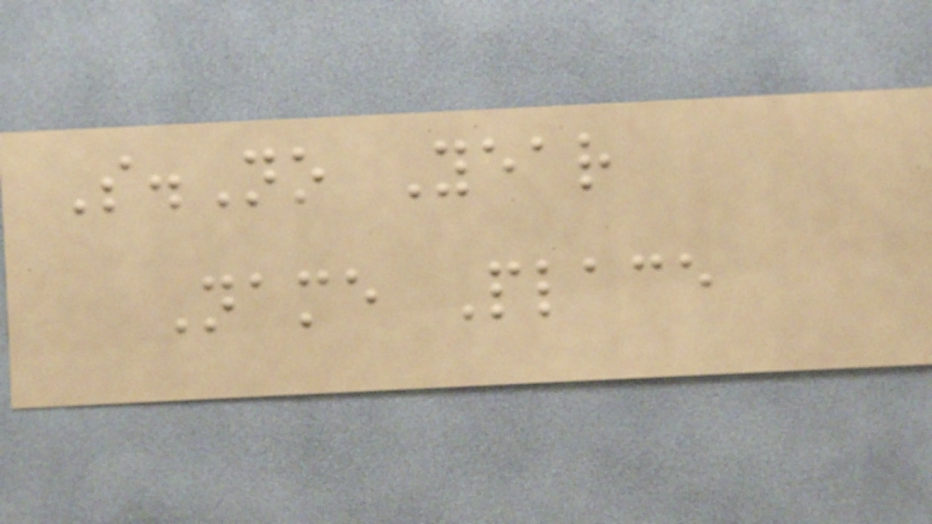S.No Year
Name Place
